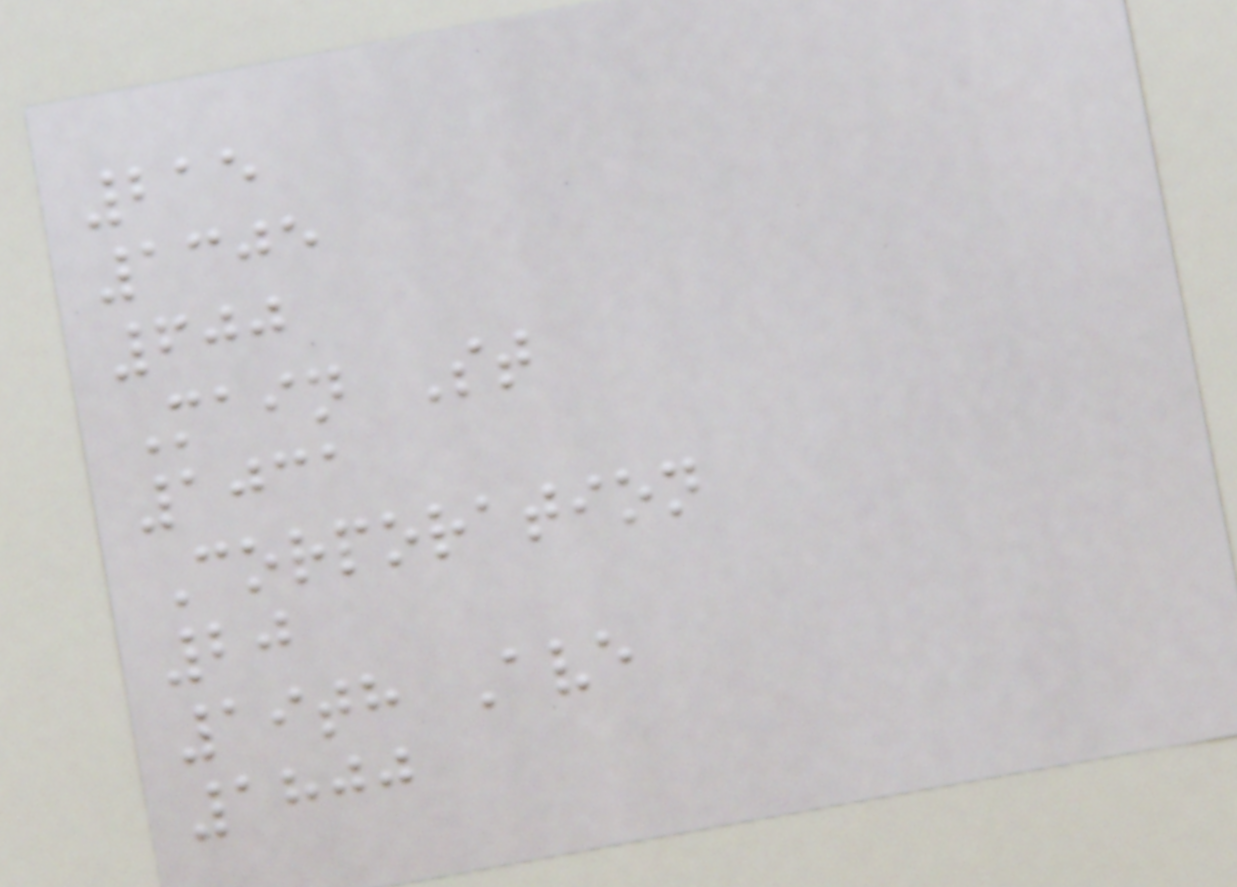215
1305
600
Main St
1031
Corporation
20
19th Ave
1800
